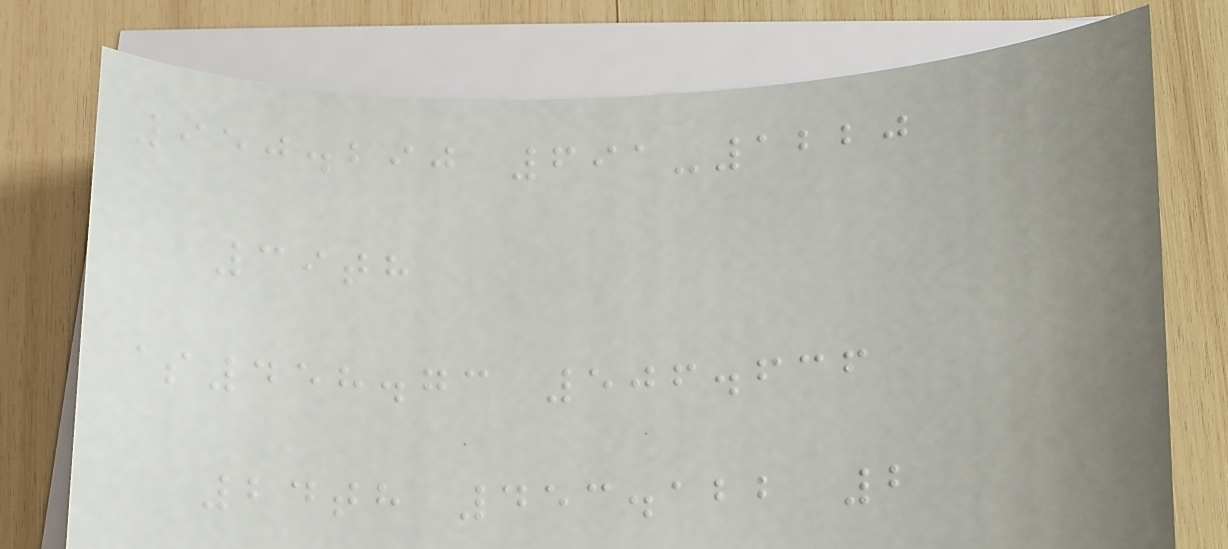950.290 691-1220
39th
$458.73 506.636
24th 453.122 2
